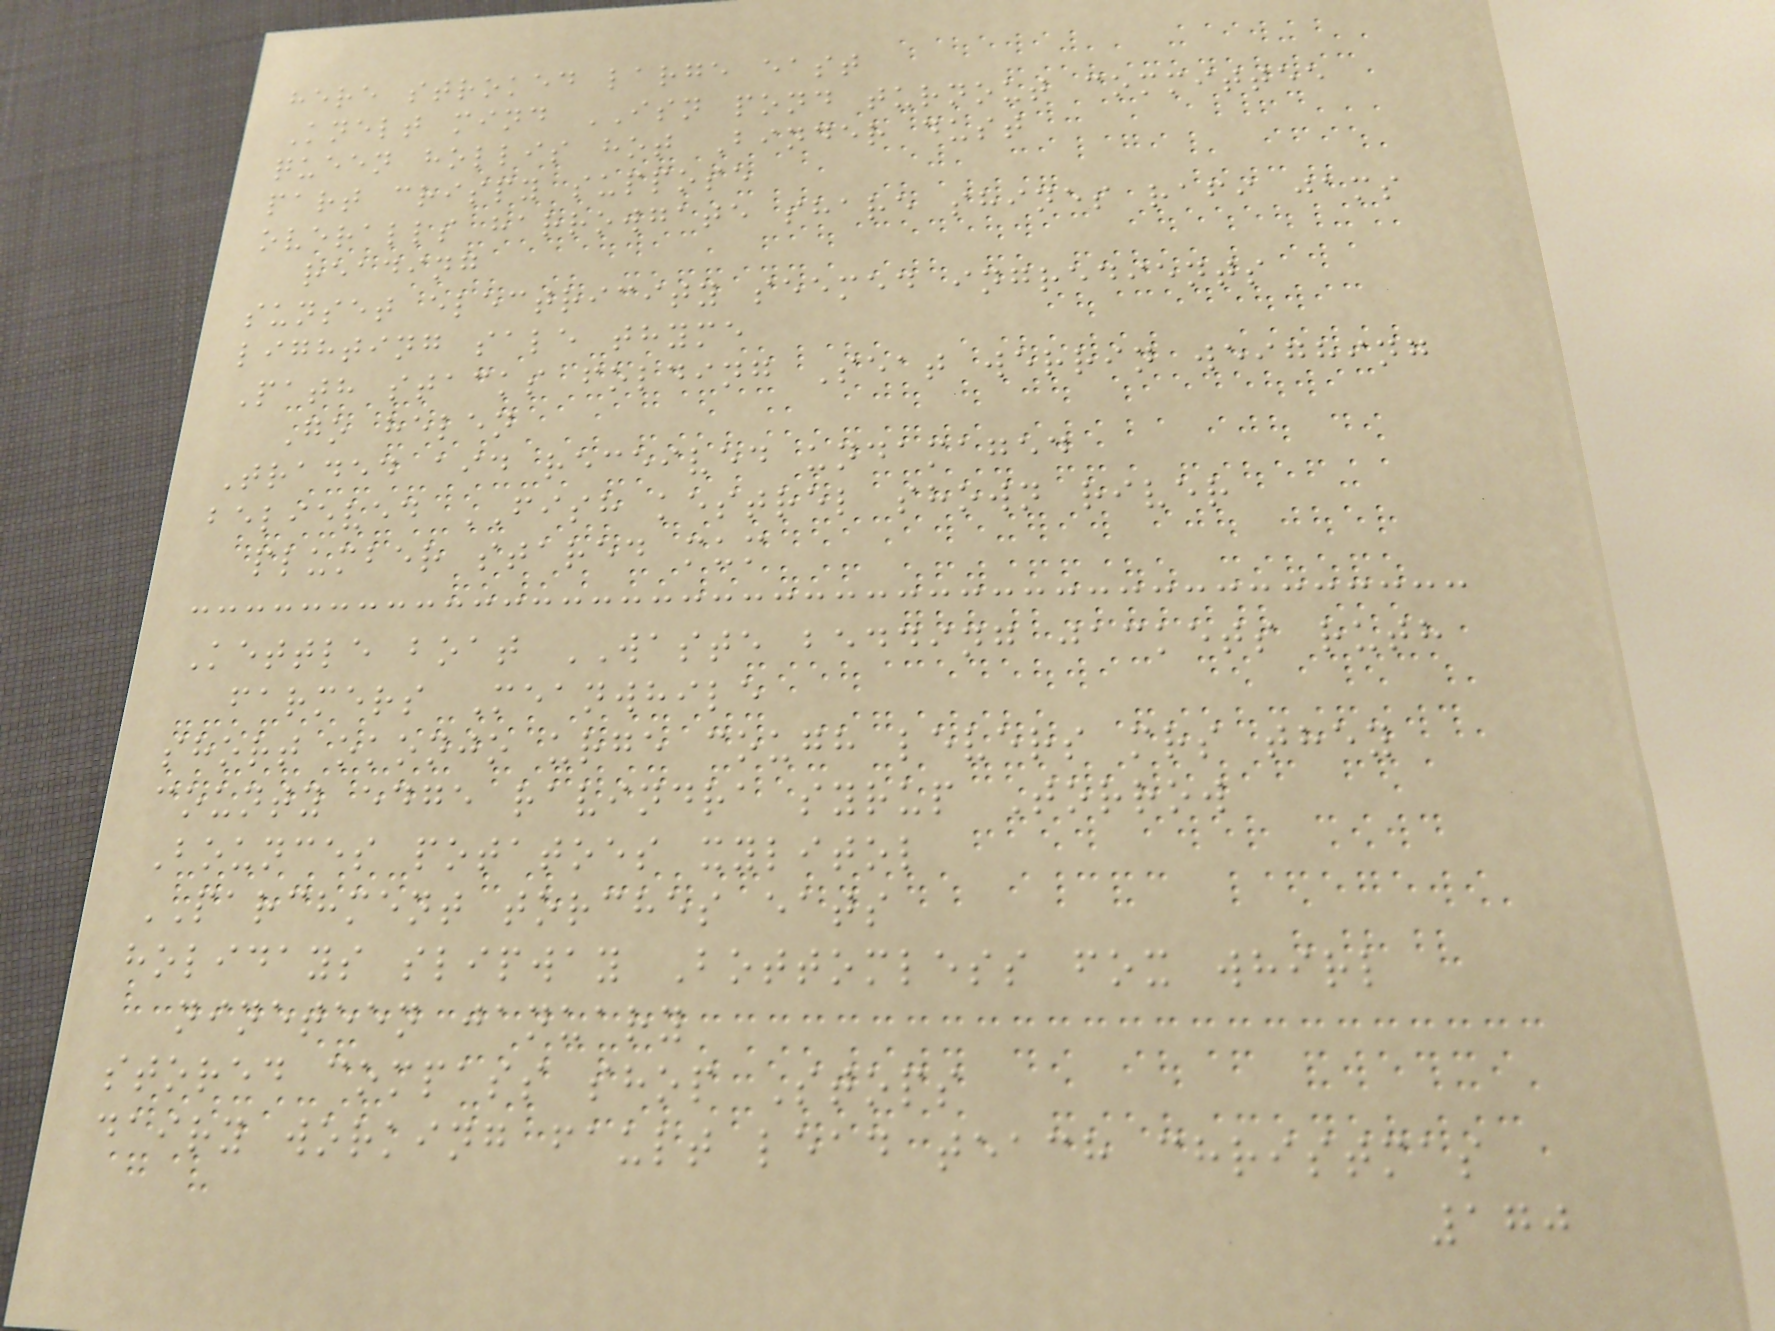here stroked large east
Knelt mind ISN pond turnout committee
queen hollis hot Binder dust
part crispy suppose
overalls harrowgate share shines rafi jams
reading
sunset electricity seemed ingredients
lighting sale thyme
Path stacks folding Seat werrin weighing
Go helen
Traded aid received undamaged
believed FISH kestrel shown river
plumber stared mum
Kettle boat WASTE bedding jackets ruth
farmers Meanwhile
short okonjo urge cough levers mrs they
county edge ravindra syrup Torrow
Bounces potatoes xylitol
PARCHMENT torches eats
holidays slipway Bottomless fox whirl
nineteen january
stored compass shop Stops
dairy working fault lead teach christmas
170
